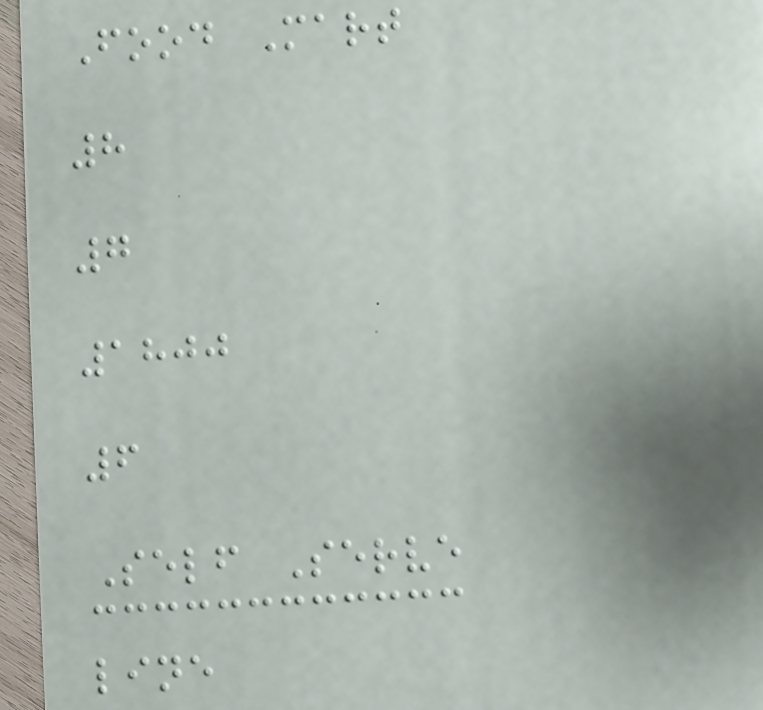Food Mart
8
7
1800
6
Self Serve
line
